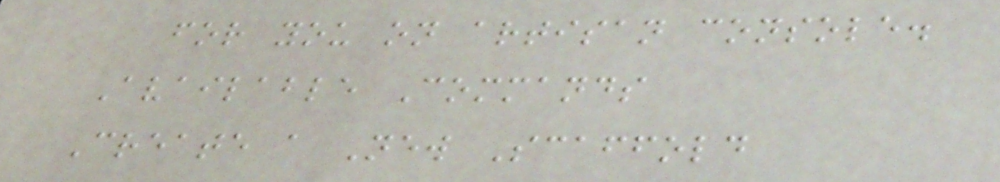for you on artisan console.
Available Commands
Create a New Scaffold
